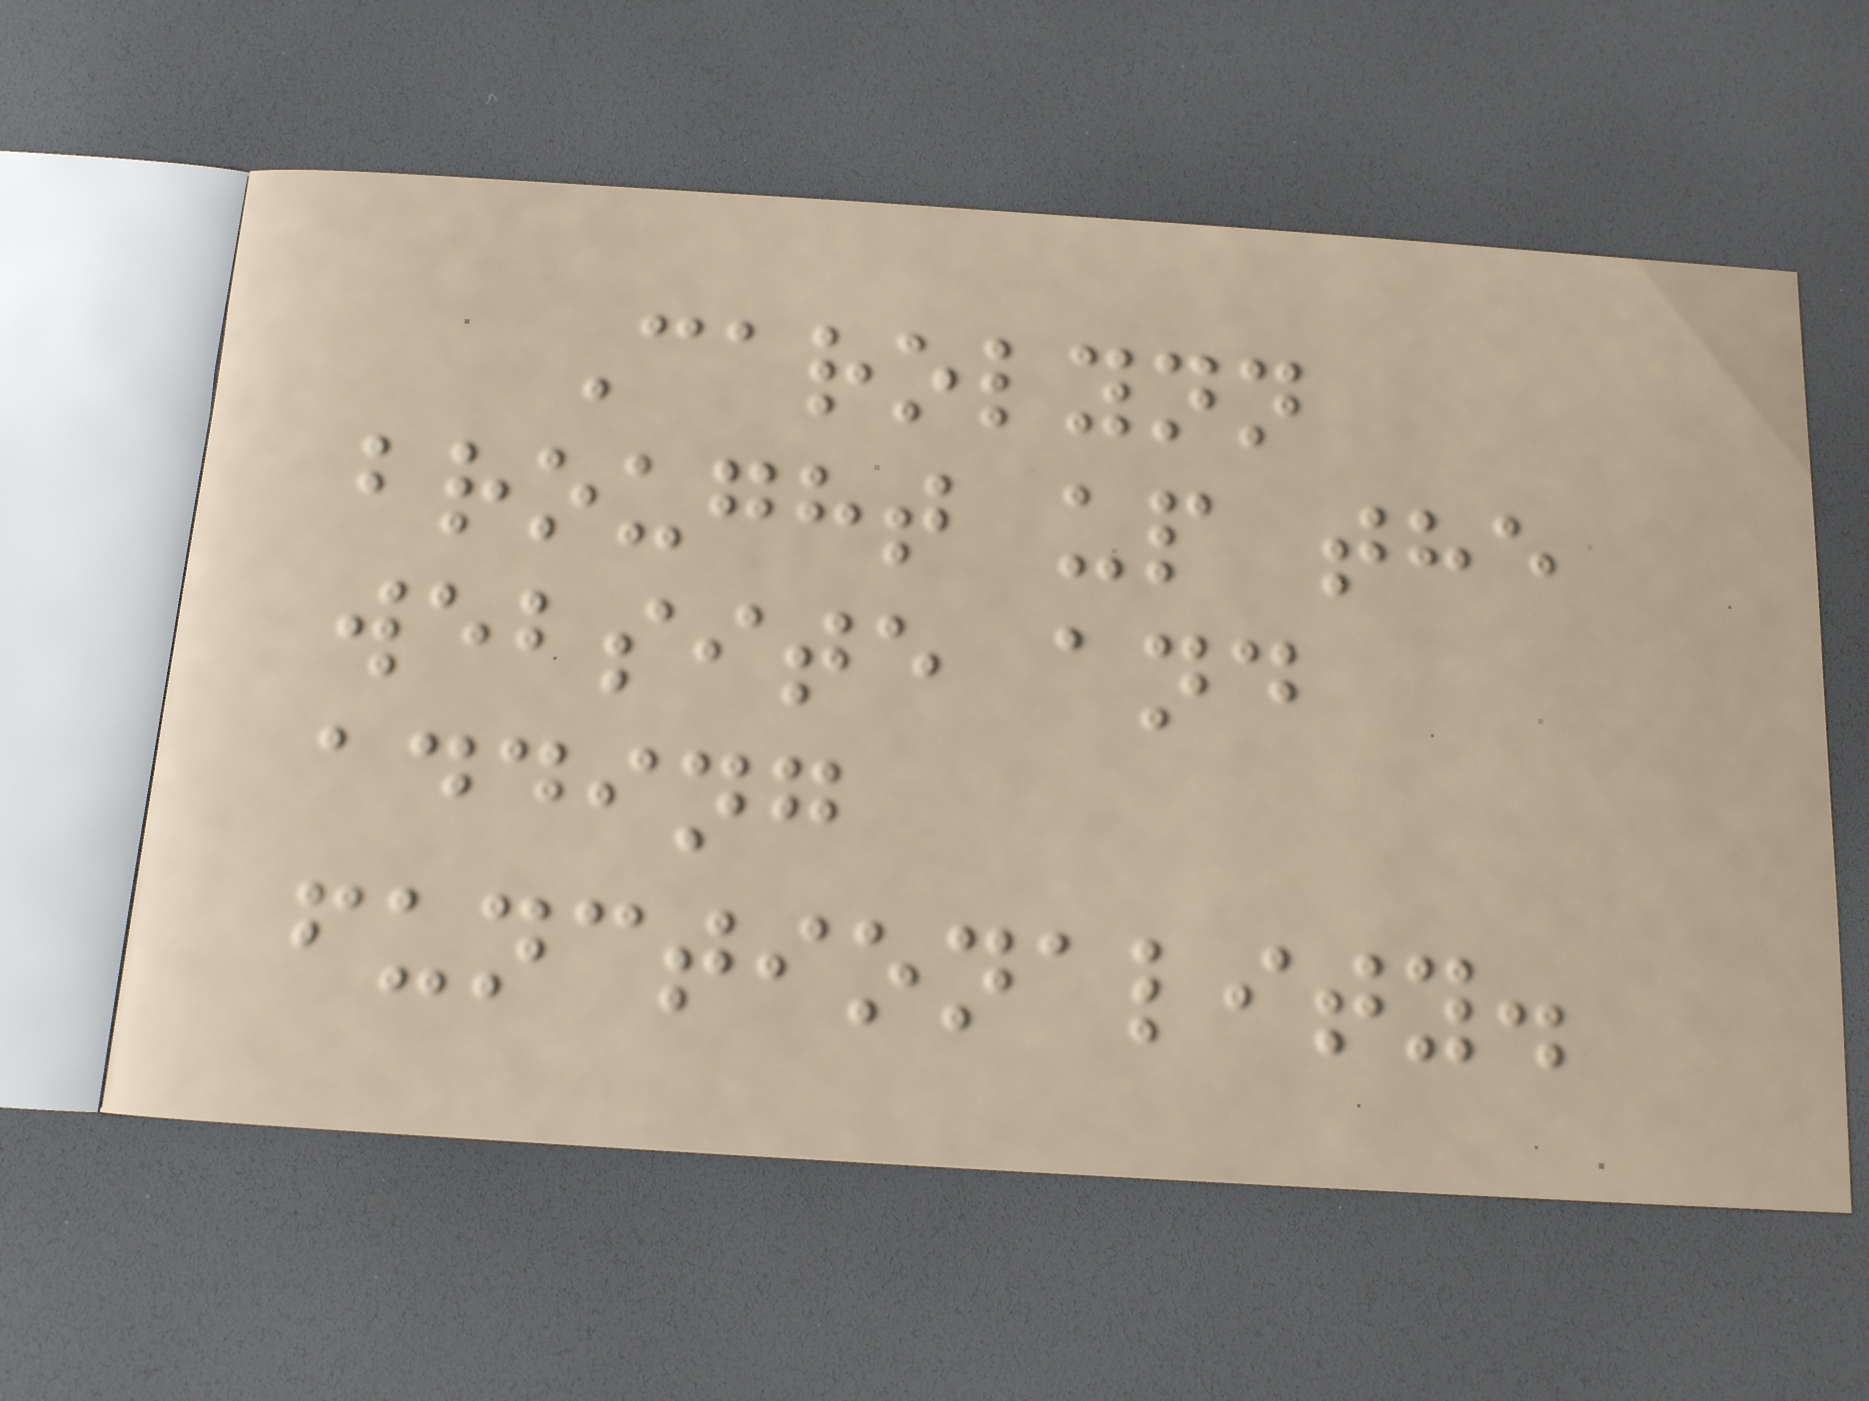Carolynn
brought up the
website and
adding
functionality.
